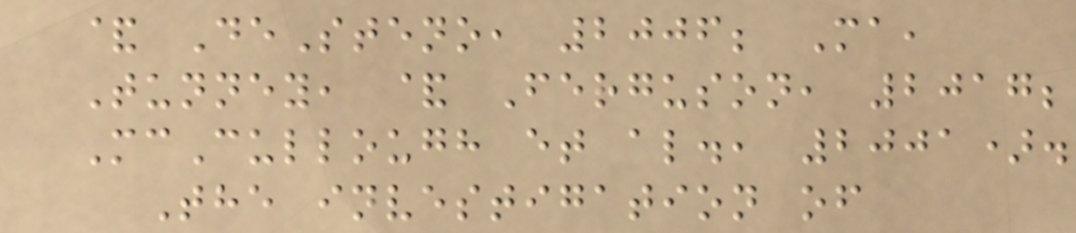& DeSteno, 2006; Ma,
Tunney, & Ferguson, 2017;
McCullough et al., 2001).
The investigation of
